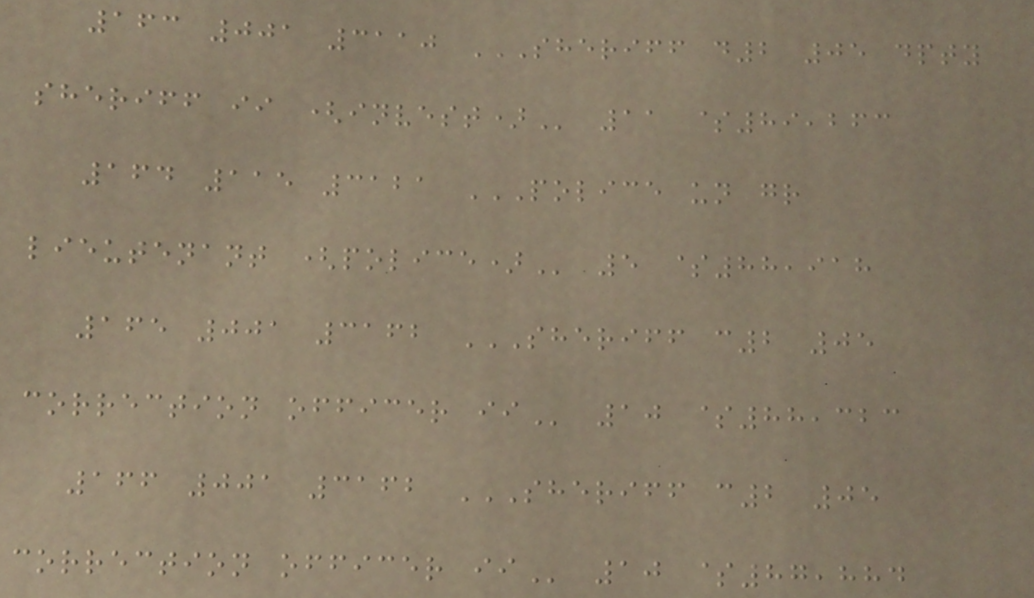163 001 3110 SHERIFF D2 05 DPTY
SHERIFF II (INVEST) 11 $89,263
164 115 3121 POLICE UN GR
LIEUTENANT (POLICE) 5 $88,918
165 001 3162 SHERIFF C2 05
CORRECTION OFFICER II 10 $88,323
166 001 3162 SHERIFF C2 05
CORRECTION OFFICER II 10 $87,884
